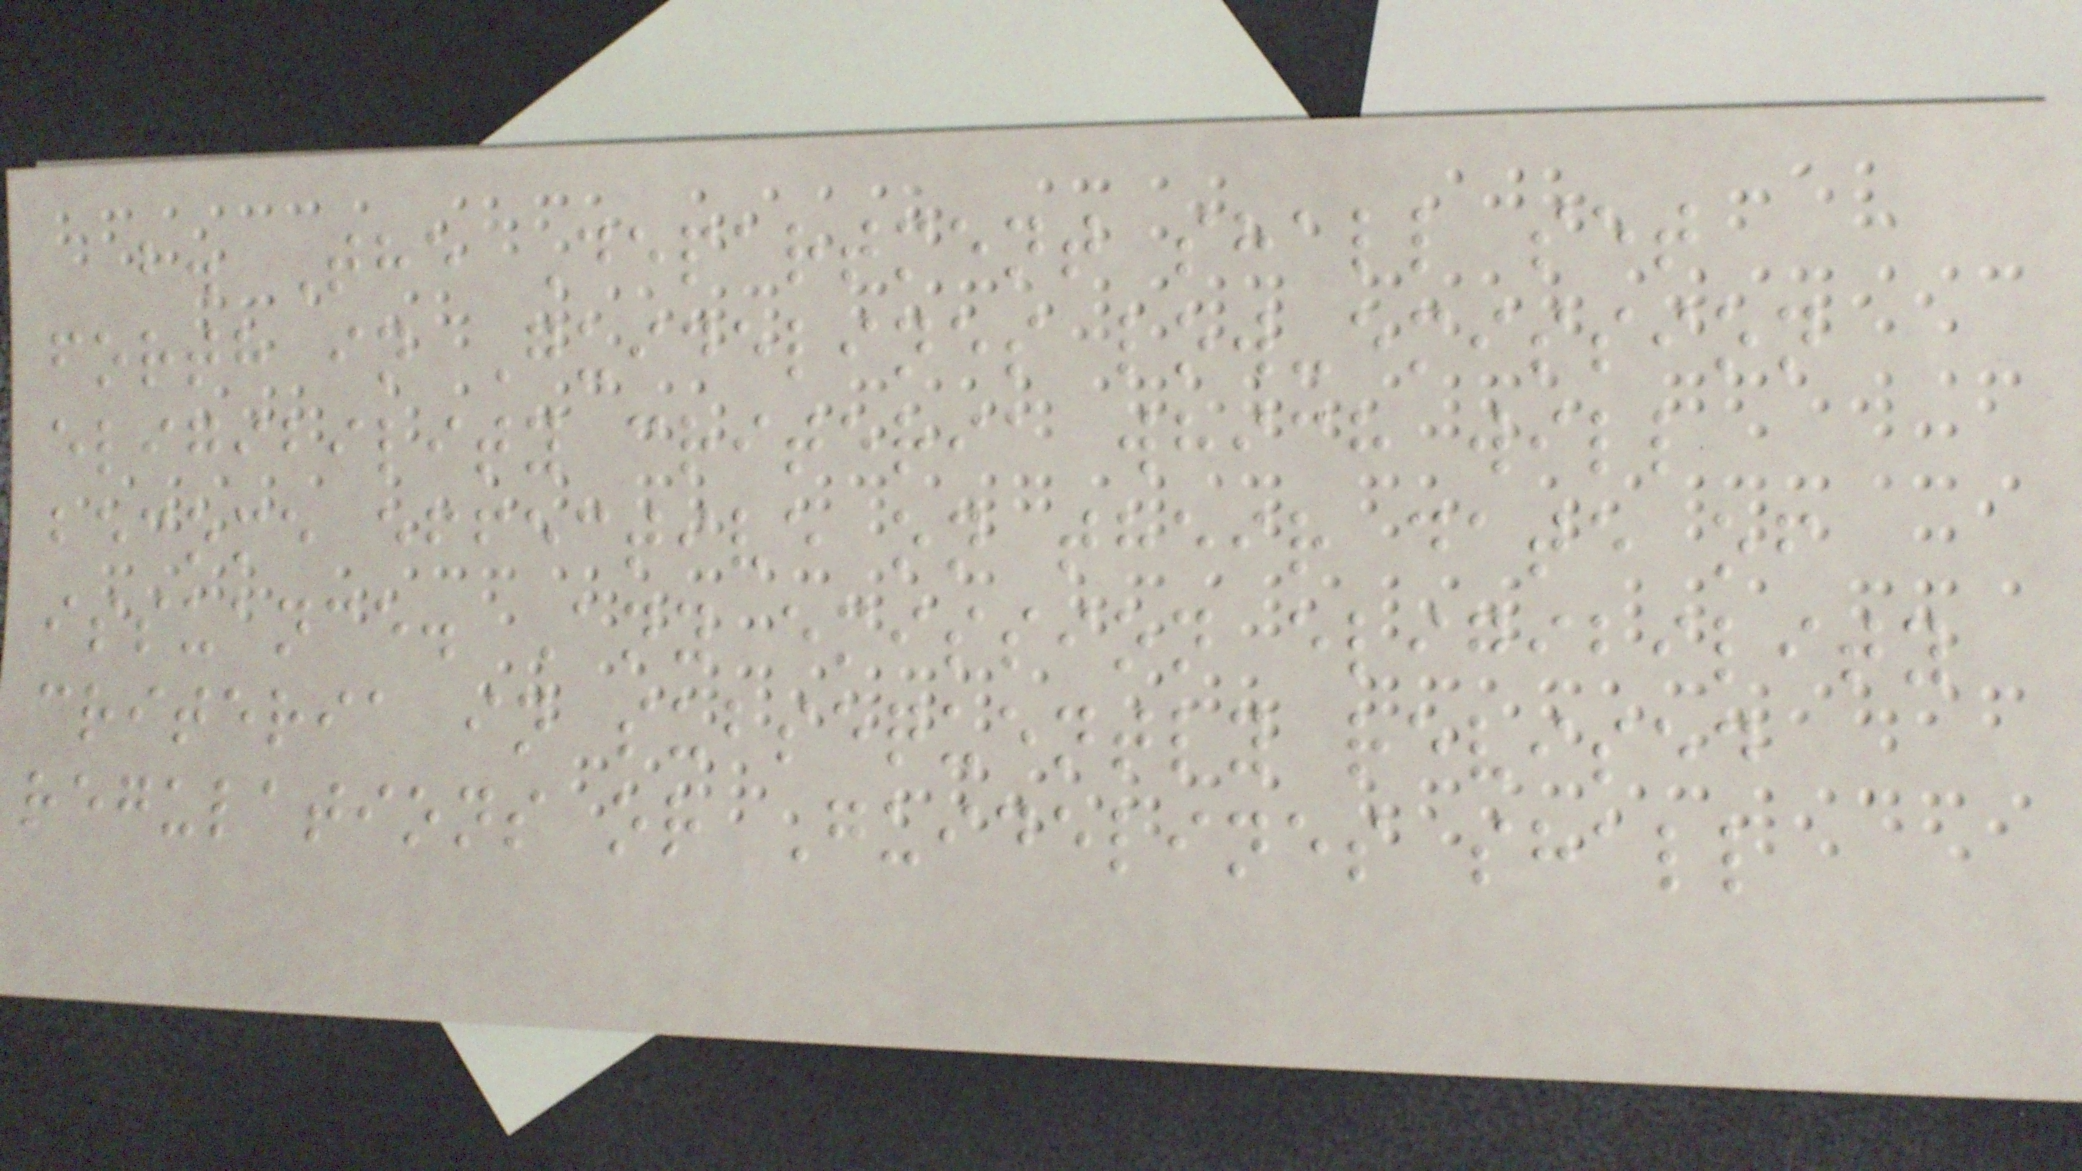b. The Department shall set
forth in Guidelines low-emission
eligibility criteria which will
become effective on their date of
issuance. Any emission eligibility
criteria in subsequently revised
regulations or Guidelines shall
